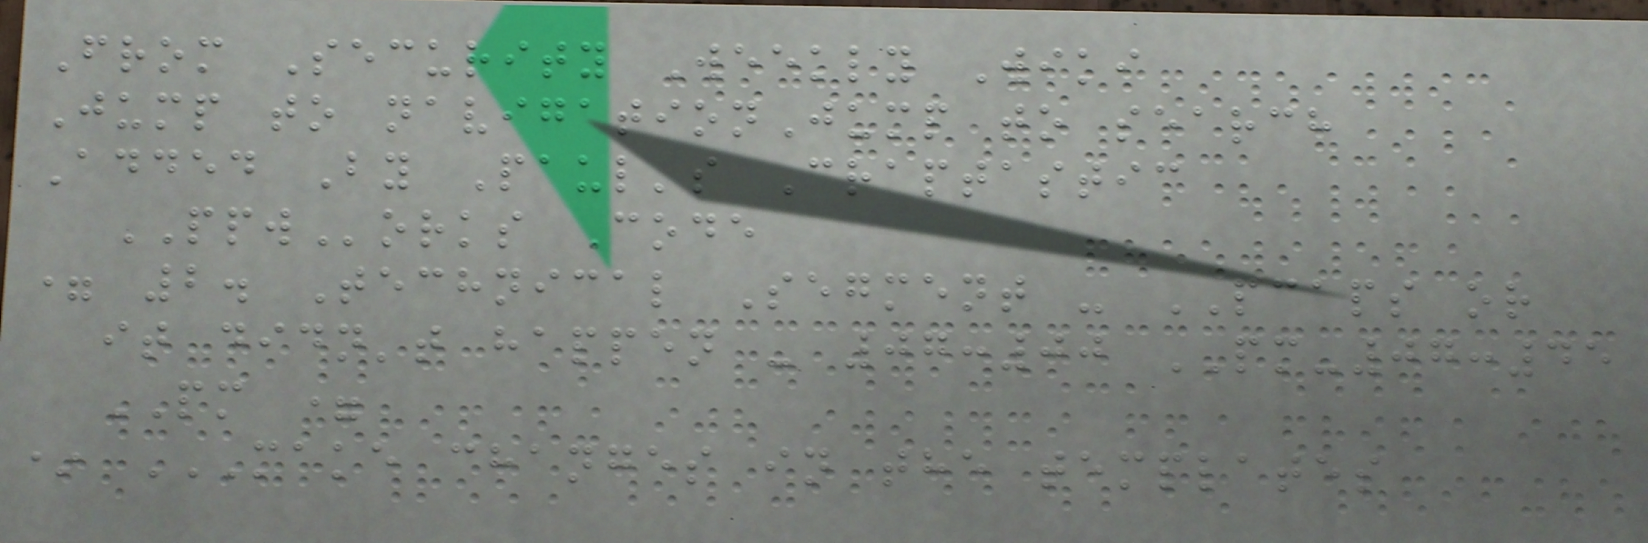From Security Weekly Wiki
Jump to navigationJump to search
Added By Paul's Craptastic
PPWorks Code
= 2. Technical Segment - PCAPS or
it didn't happen - 07:00 PM-07:45
PM =
* MAKE CHANGES IN THE TEMPLATES
